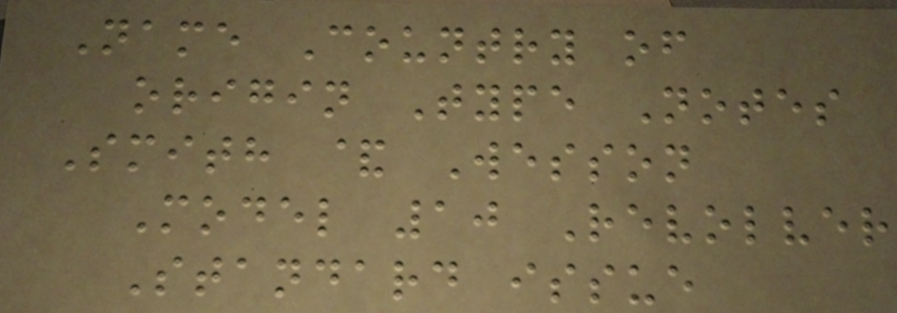Name Country of
origin Type Notes
Smith & Wesson
Model 10 Revolver
Standard issue
